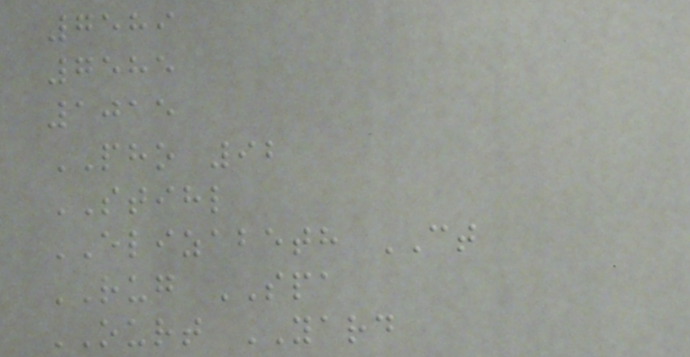7589
7585
1015
PHO 92
STIHL
ELIZABETH CT
RUG SPA
OURT YARD
